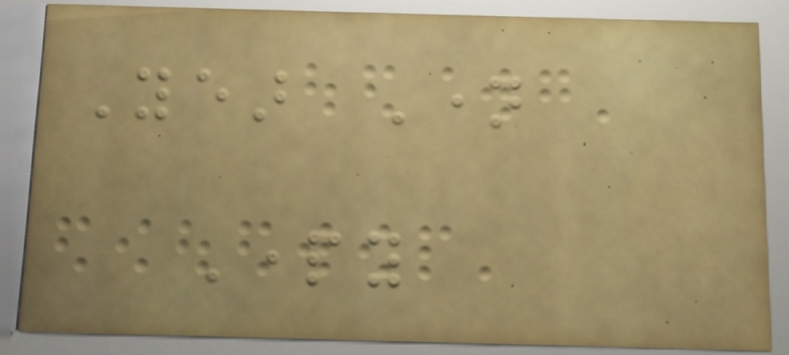Year Name
Party
